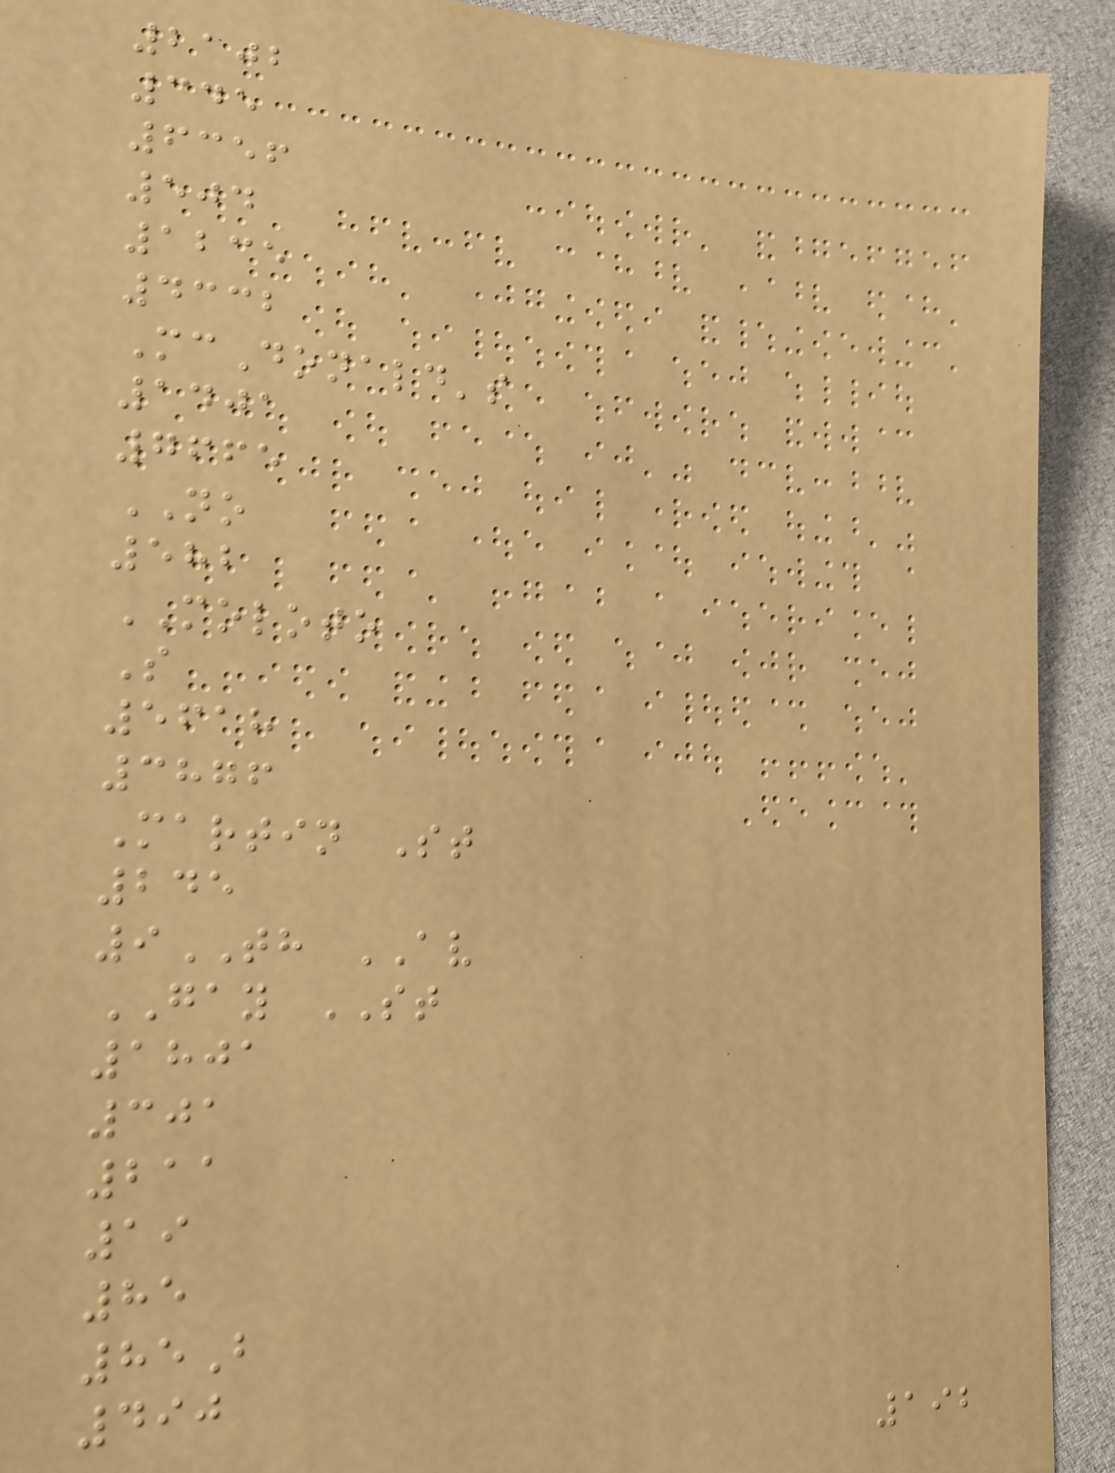2102
345
6356
504
1235
4332
McDonald's
1401
7665
NO
582
MOLOTO
S
5618
3876
Martin St
245
9TH AV
GAY ST
1801
301
211
19
85
85B
490
192
